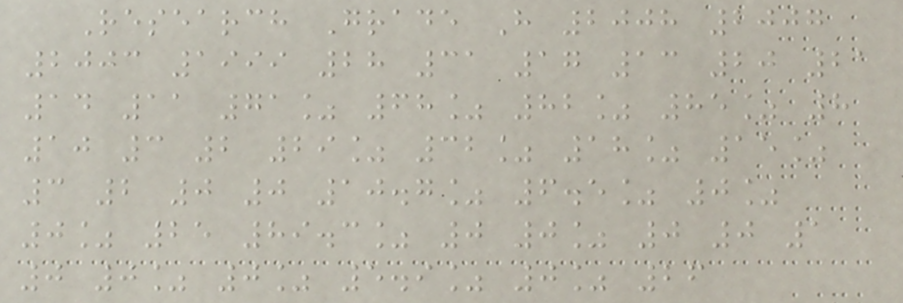Research Grade H 2008 2007
2003 1999 28 31 17 13 20 21
14 11 71% 68% 82% 85% 8
10 3 2 29% 32% 18% 15%
3 2 0 0 10.7% 6.5% 0%
0% 25 89.3% 0 0% 0 0 1
0 0% 0% 5.9% 0% 26
